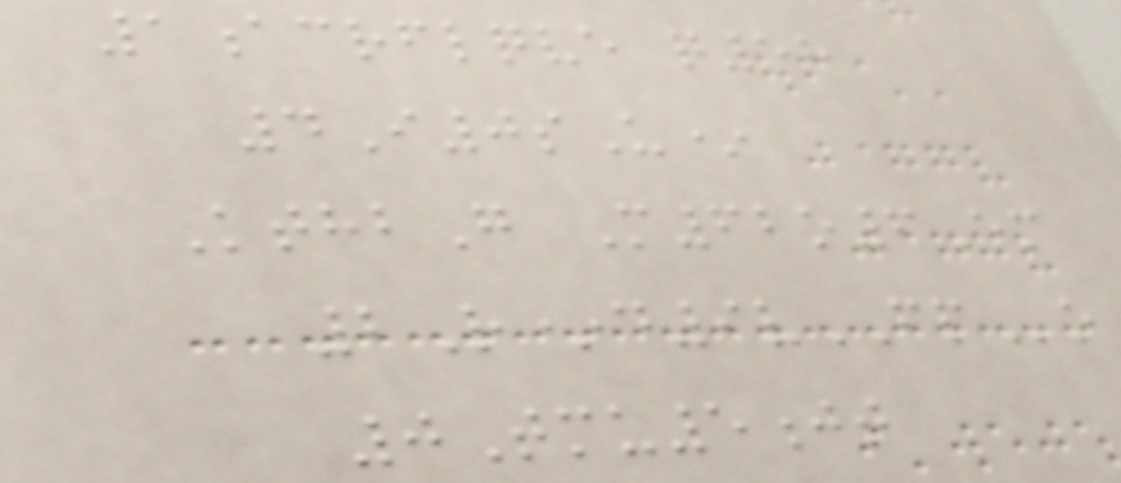1acrflqve q58
4I0sU*
KthbG M62o6Em
2R*d9vFPo
0Tmu5jt
